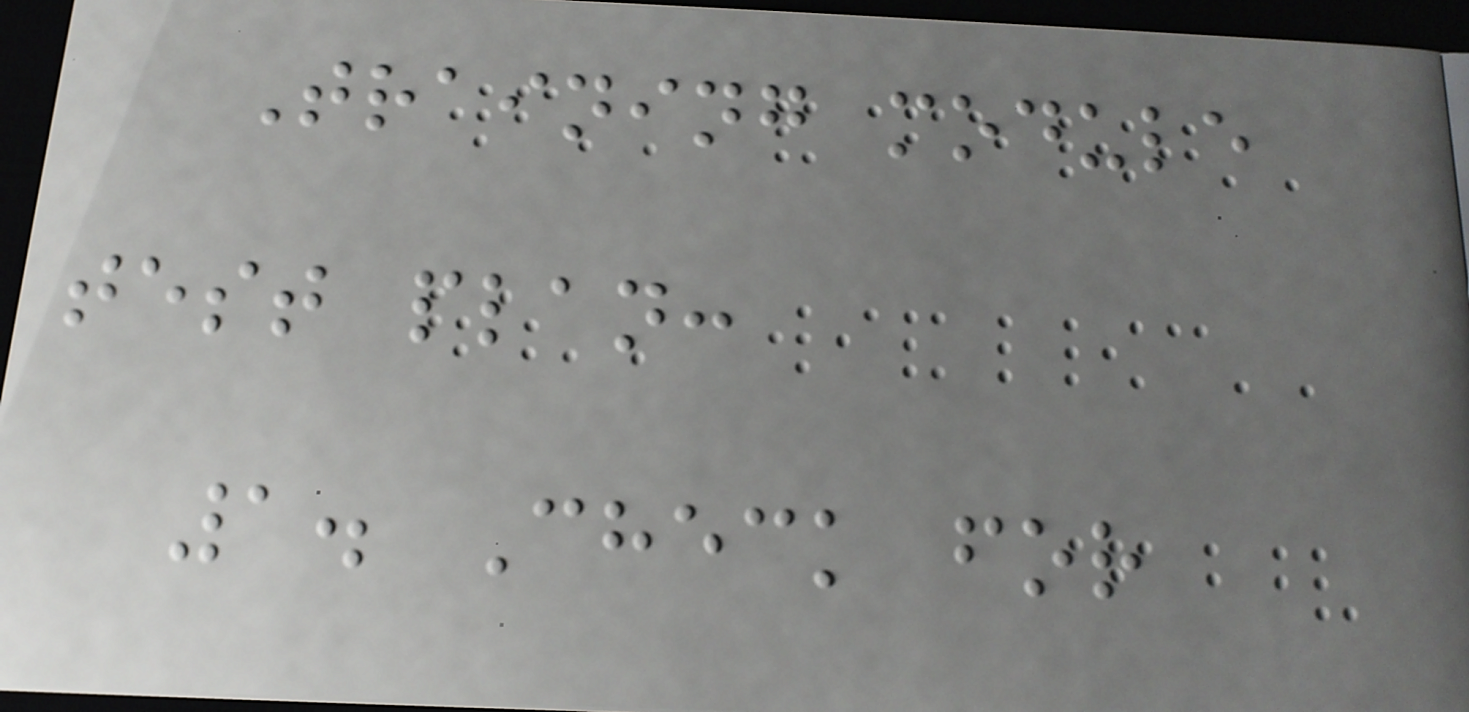Training module
test plan:
1. Check for
